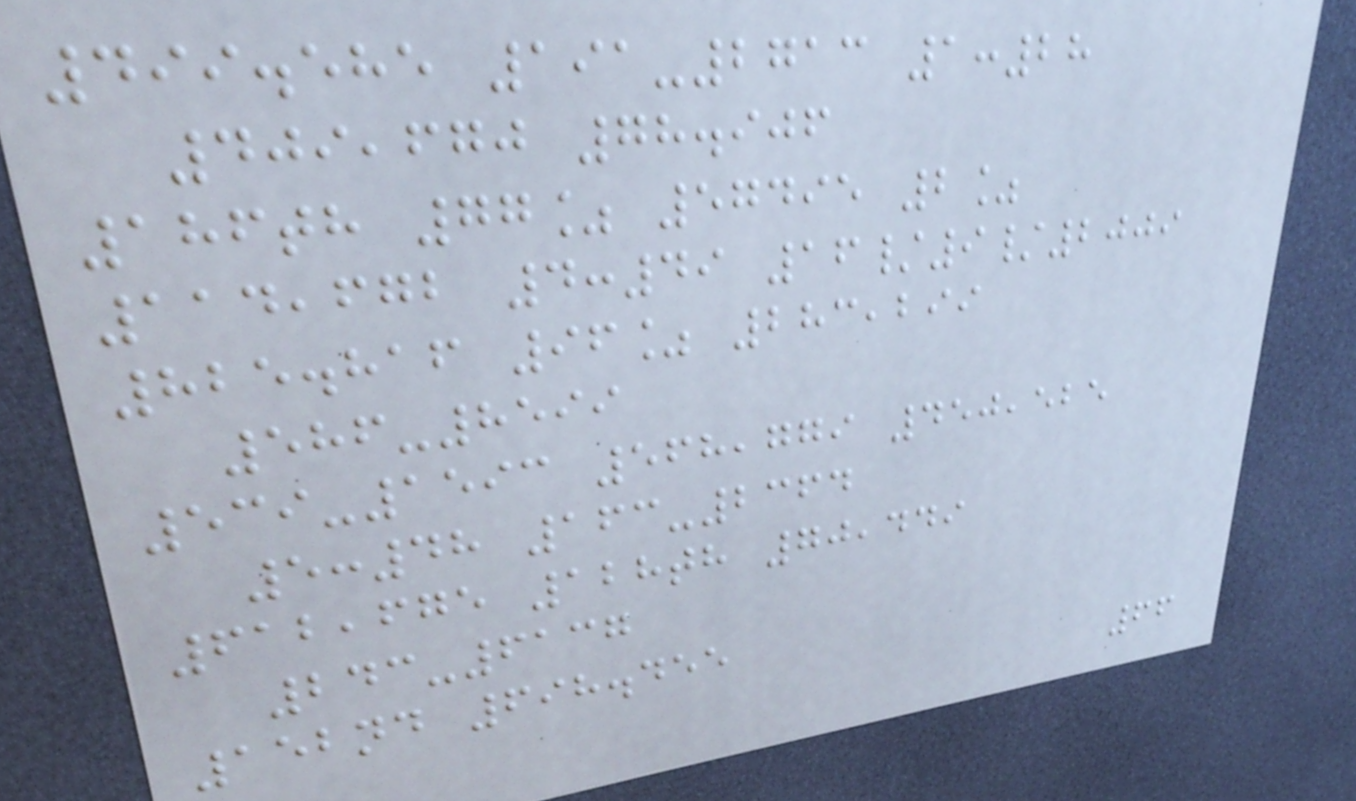499.585 191-2713 1:28
409,670 78.906
186th 77% 57495 2%
114,672 4:49 16/9/2009
825.816 96% 283,299
586-8599
539-1593 568,779 450,525
5:48 163-2364
612,675 128th 70,449
243-6137
152nd 698.455
66
